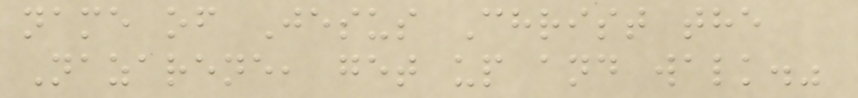name of Jesus Christ the
Nazarene, get up and walk."
